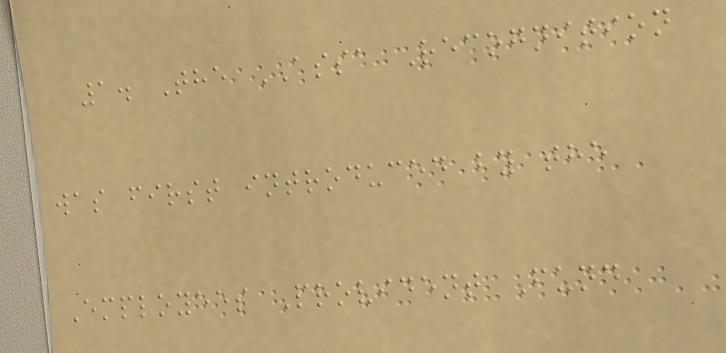1. The ASSA Recognition
was first introduced by the
Employees Provident Fund
